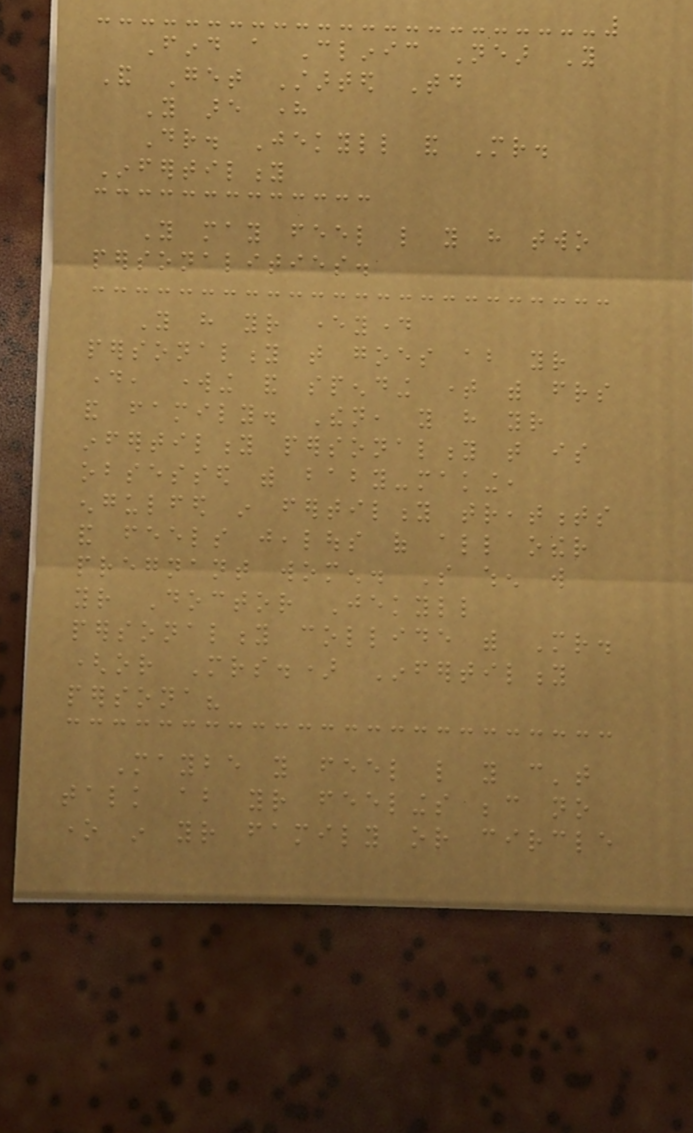Find a Clinic Near You
And Get Started Today
You are here
Dr. Jekyll and Mr.
Infertility
You may feel like you have two
personalities.
You have your everyday
personality that goes about your
day, working and spending time with friends
and family. Then, you have your
infertility personality that is
obsessed with baby-making,
engulfed in fertility treatments
and feels jealous of all other
pregnant women. So when will
your Doctor Jekyll
personality collide with Mr.
(or Mrs.) Infertility
persona?
Maybe you feel like you can't
talk about your feelings because no
one in your family or circle
